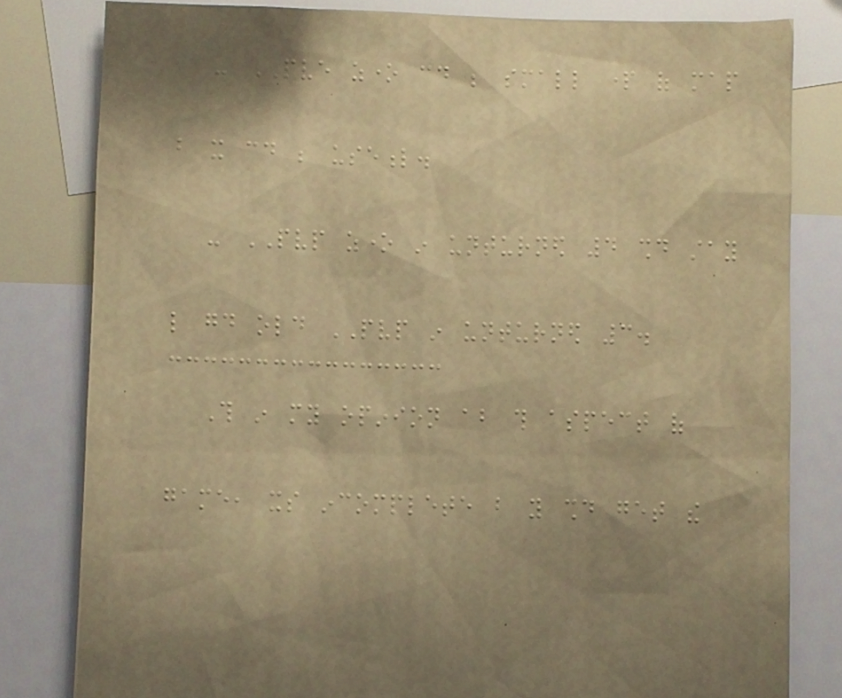- PVE zone could be small part of map
but it could be useful.
- PVP zone in unturned 4 should stay
like good old PVP in unturned 3.
This in my opinion about this aspect of
game, its incomplete but you should get the
